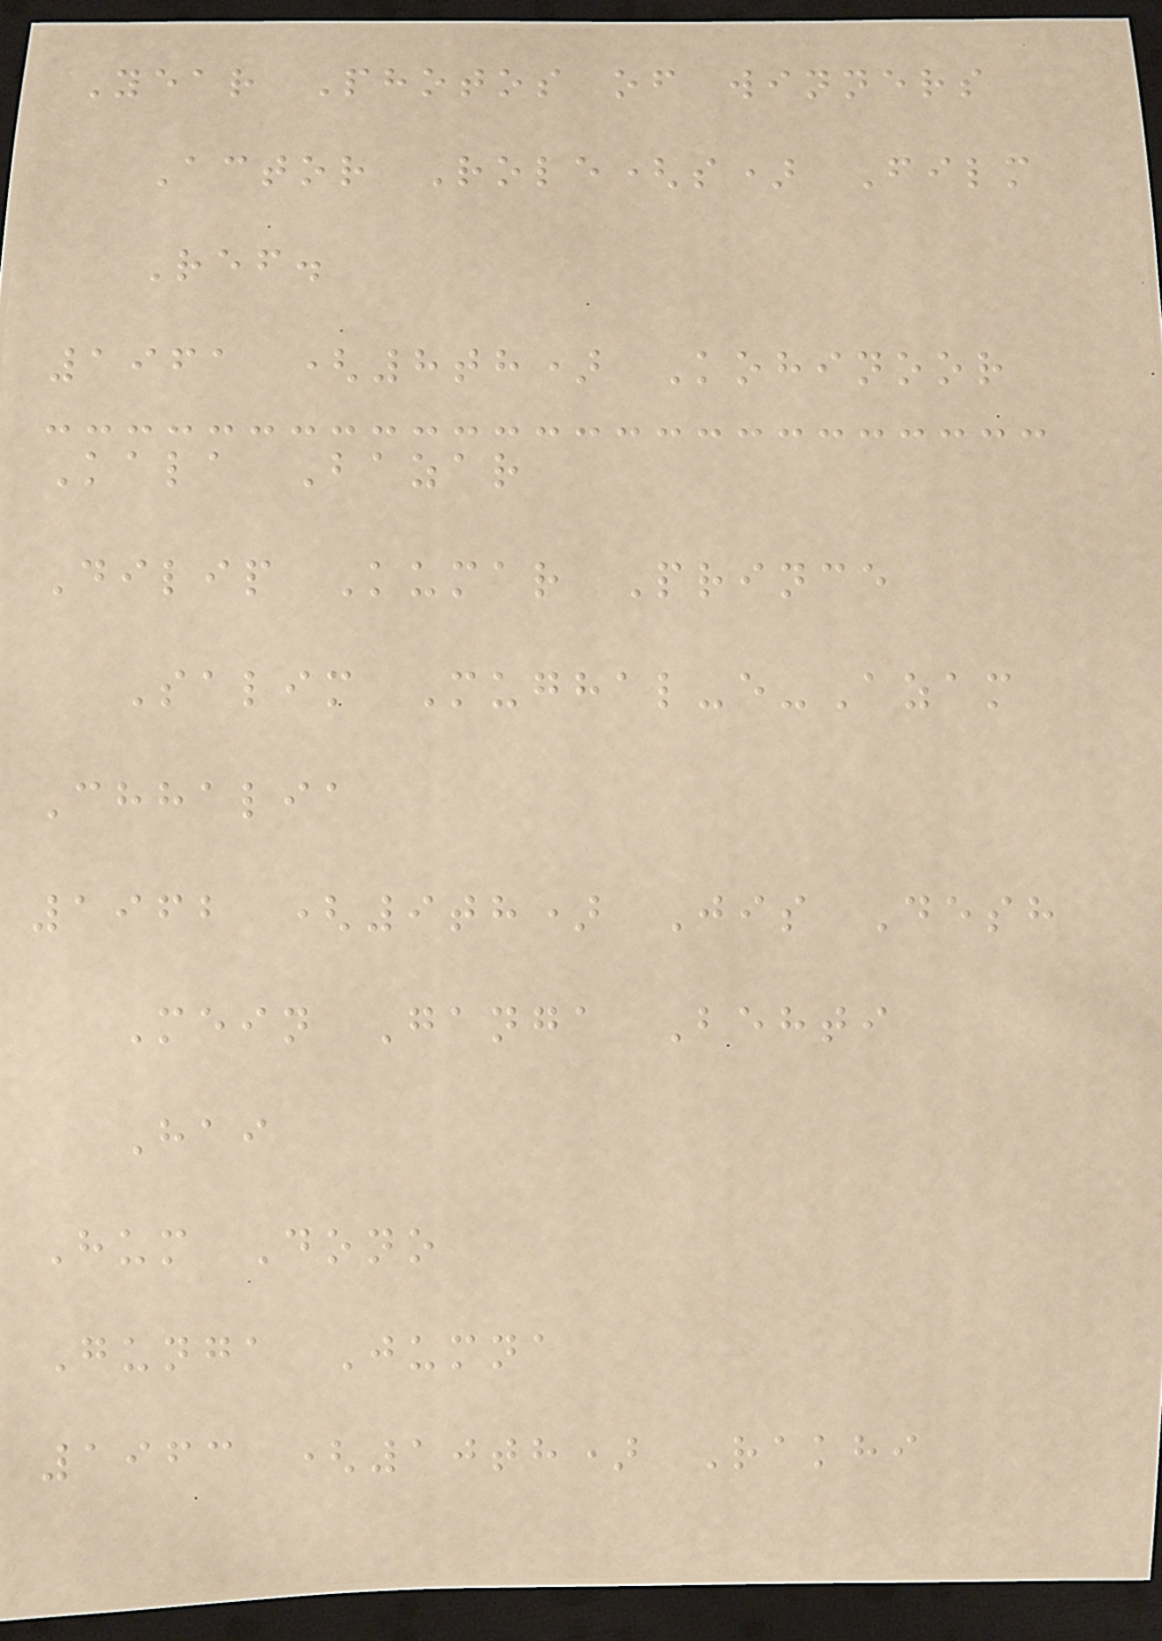Year Photos of winners
Actor Role(s) Film
Ref.
1961 (8th) Kohinoor
Kala Bazar
Dilip Kumar Prince
Salim Mughal-e-Azam
Chhalia
1962 (9th) Jis Desh
Mein Ganga Behti
Hai
Hum Dono
Gunga Jumna
1963 (10th) Rakhi
